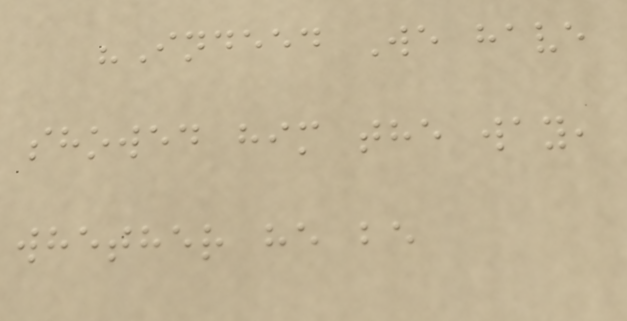"Indeed We have
showed him the way,
whether he be
